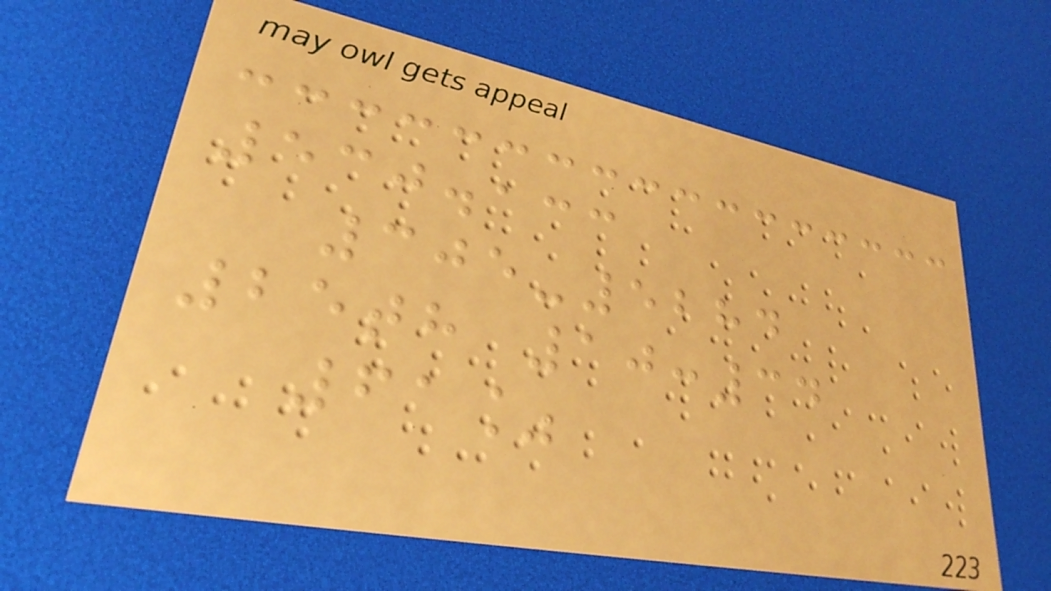530.133
305-5284
25th 10:34
61%
